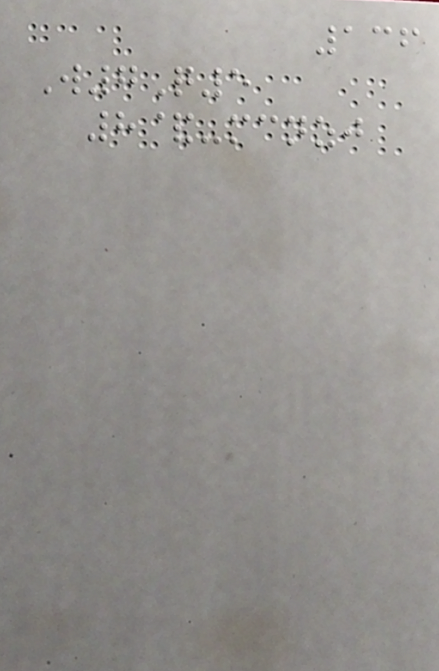136
W7Q5
8&-mcnzj
